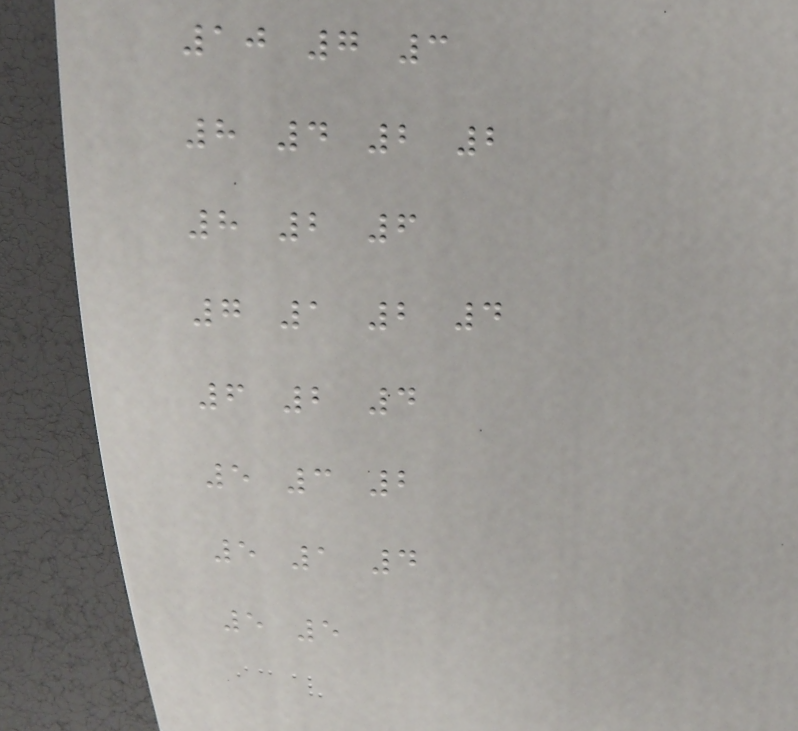10 7 3
8 4 2 2
8 2 6
7 1 2 4
6 2 4
5 3 2
5 1 4
5 5
